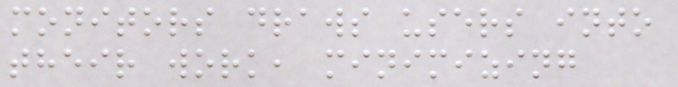monitors draws users into
their work, minimizing
